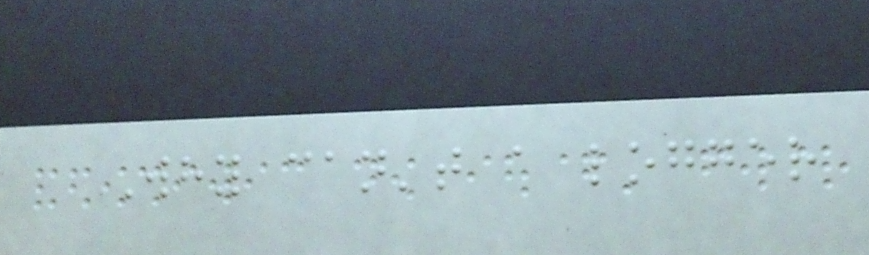Why can't a logger
